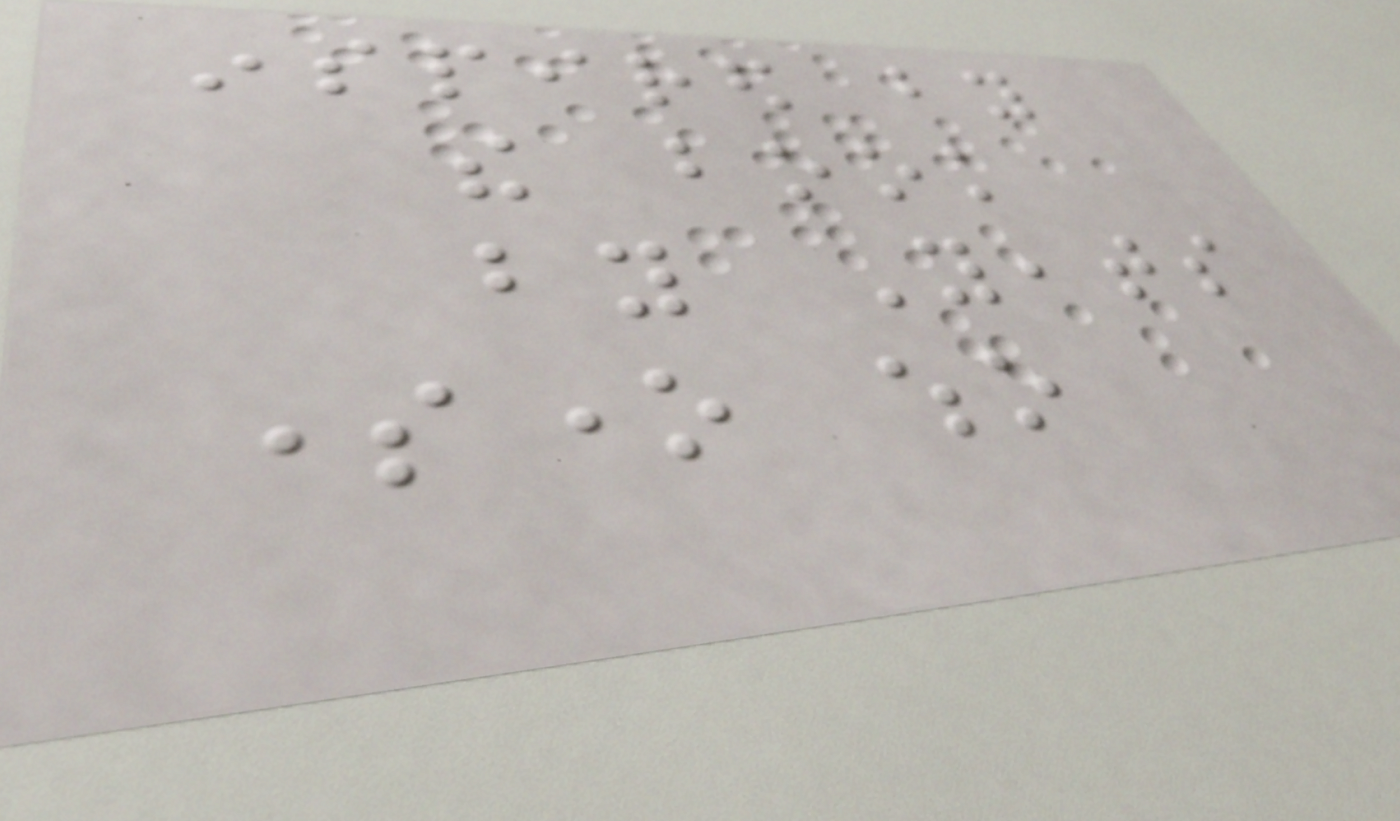inspired by
the book
by Yeats
someone who
